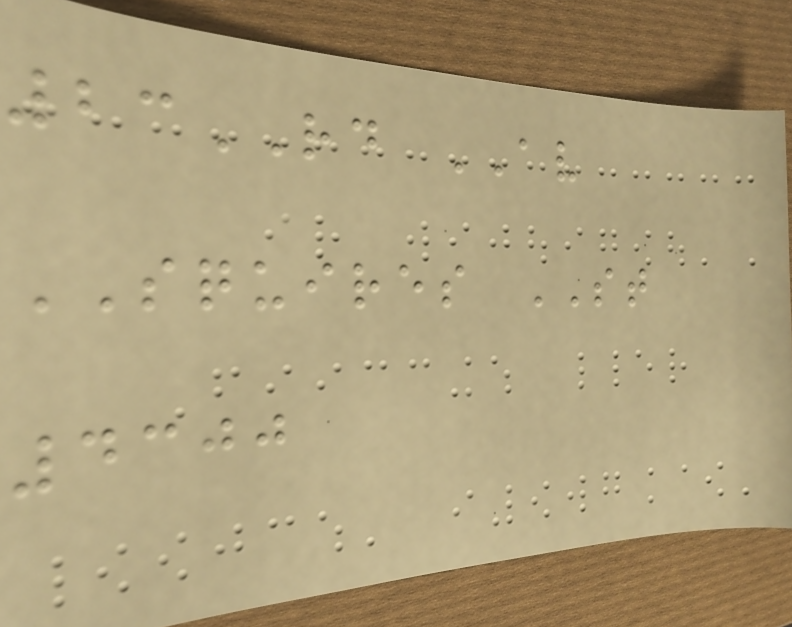23RD AV
SQUIRES ST
4300
